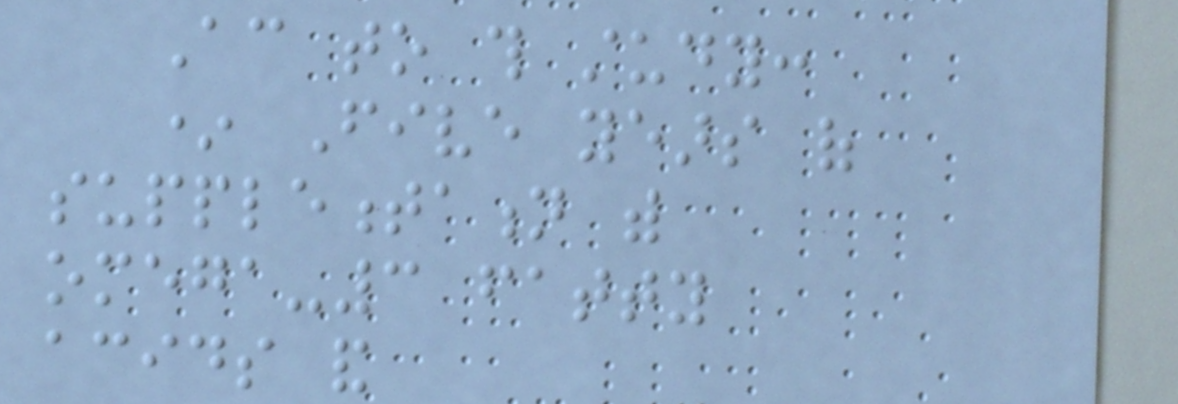According to this study:
* Five years of
supplementation with
omega-3 fatty
acids and
